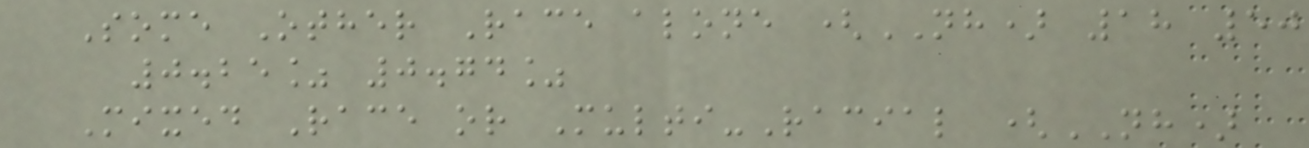Some Other Race alone (NH) 18 50
0.25% 0.74%
Mixed Race or Multi-Racial (NH)
